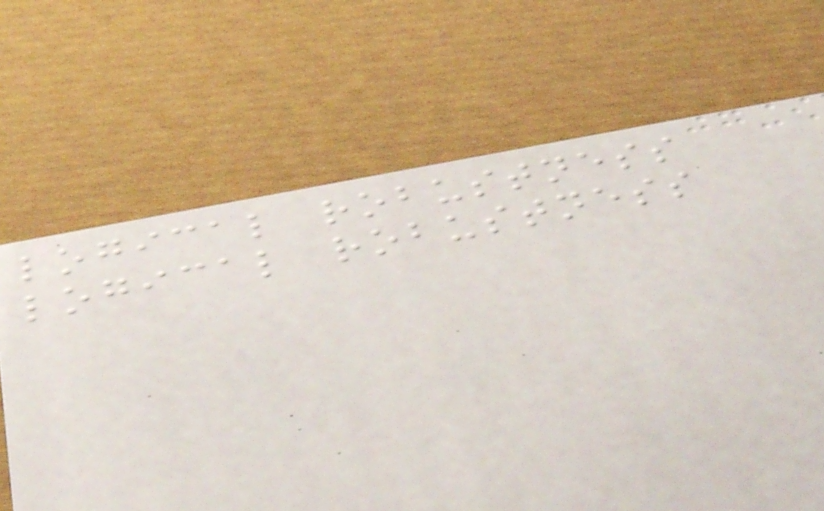logical robustness
logical robustness
